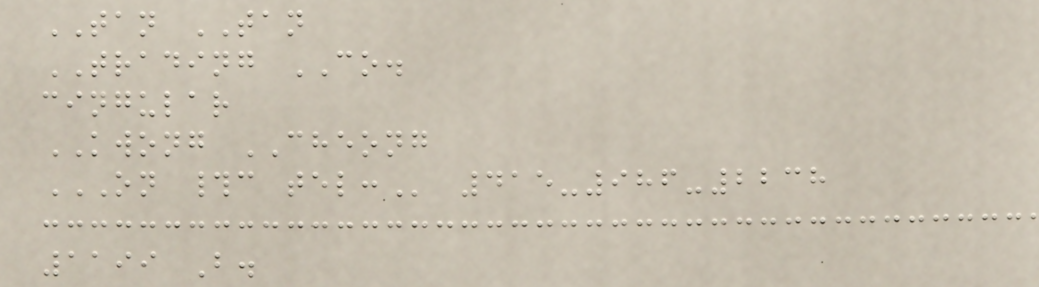TAN TAN
TRADING CO.
cingular
KWONG CHEONG
ON #C TEL: 415-986-2238
1199 B.
